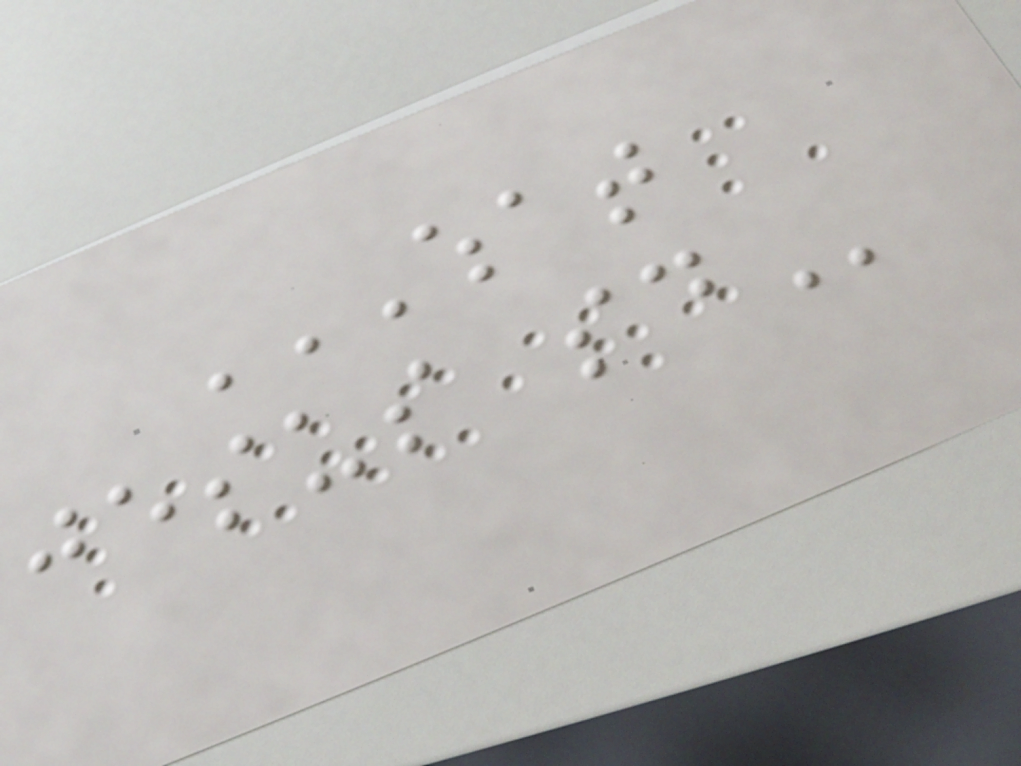WHAT
JESUS SAID
